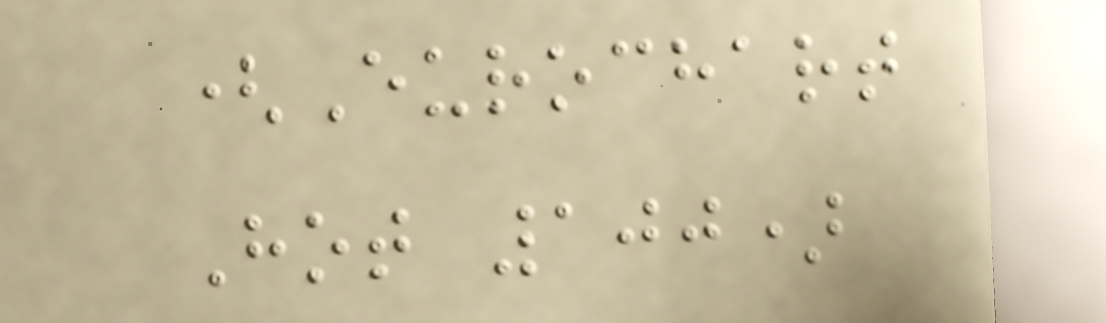(Eurochart
Hot 100)
